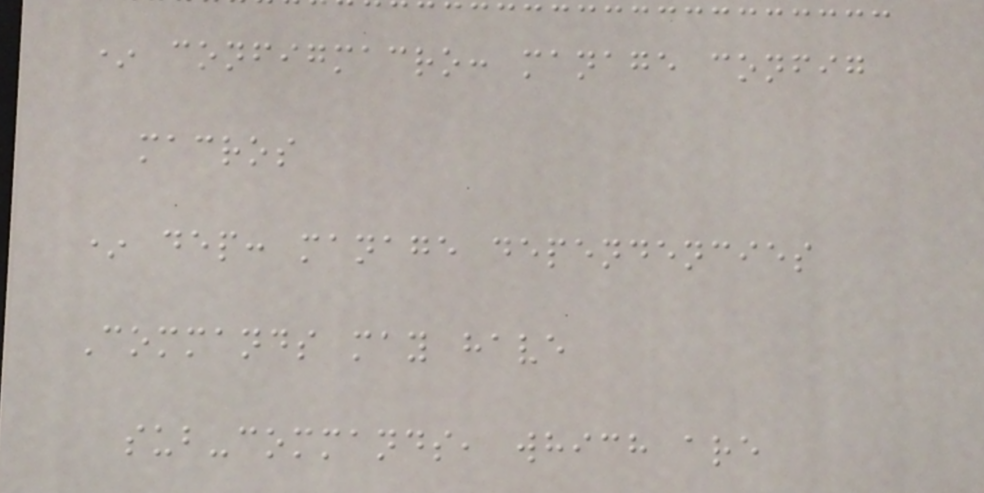* configmacro: manage config
macros
* dep: manage dependencies
Commands may have
sub-commands, which are
